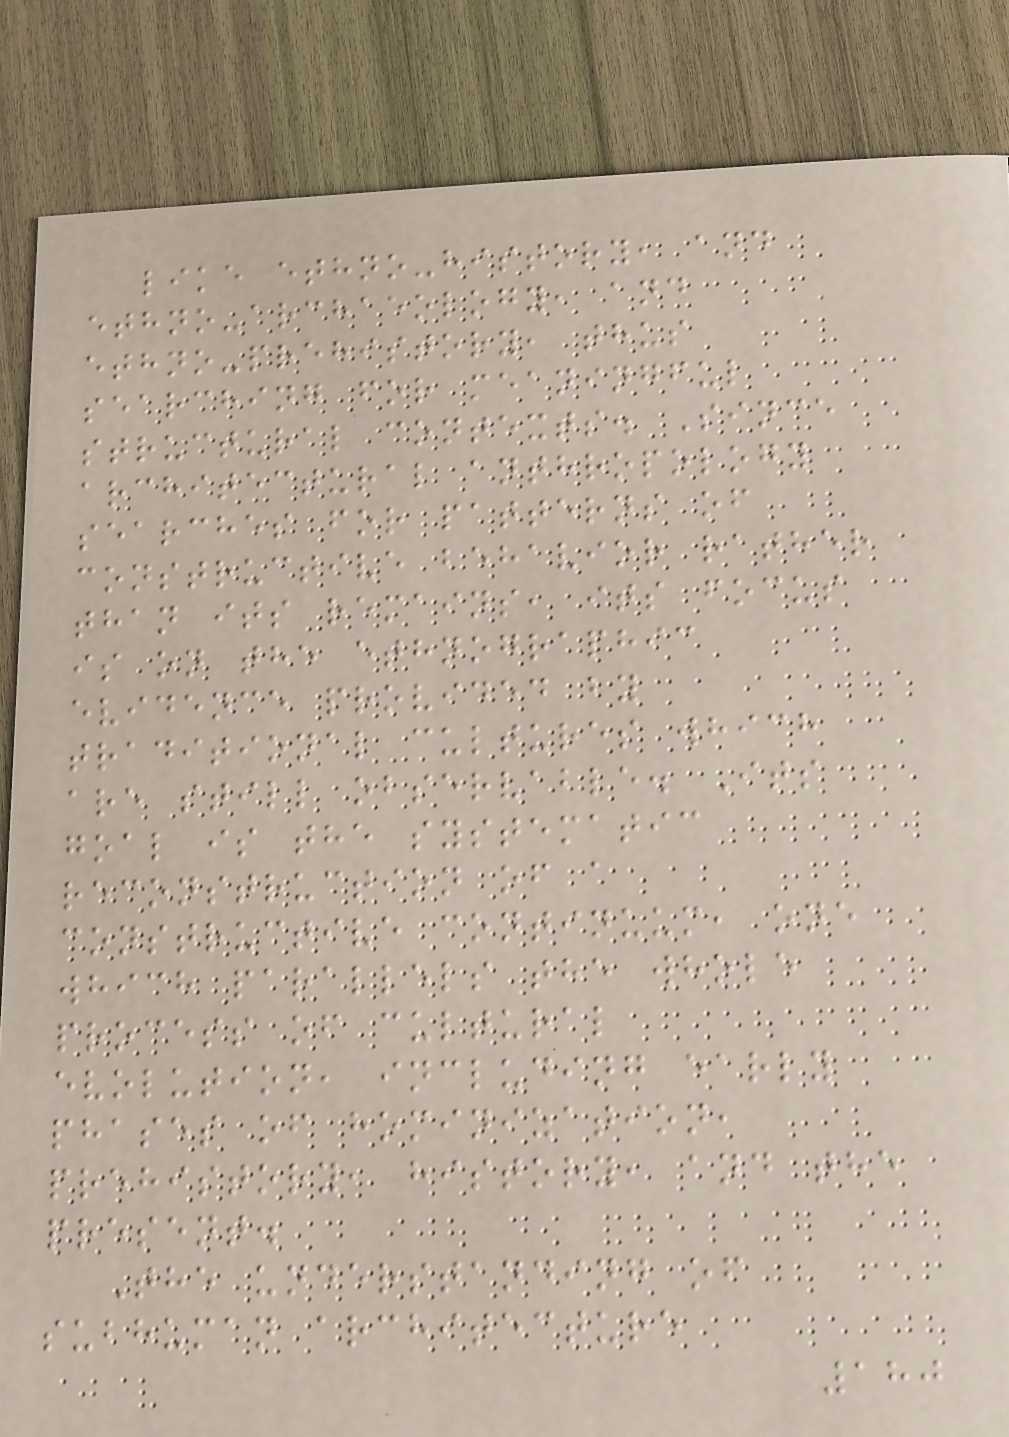like ethno-history, and
ethno-archaeology, and
ethno-prehistory, thus
searching for meaningful
structural contexts. Since
architectural anthropology
searches for patterns of
constructive behavior rather
than its remains, its focus
is on the ethnographic
evidence provided by
traditional cultures which
are still observable. Its
goal is the systematic
reconstruction of a
constructive continuum, one
which parallels the whole
process of cultural
evolution, including early
phases of hominization,
prehistory, history, and the
present.
The understanding of
subhuman architecture
180
